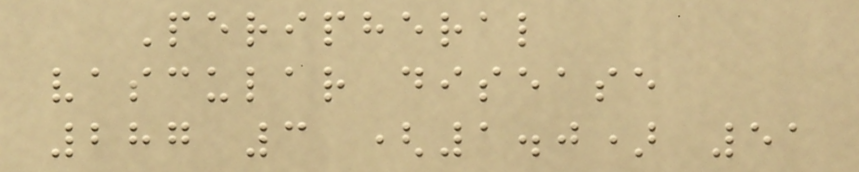Peripheral
vascular disease
287 3 (1.0) 51
